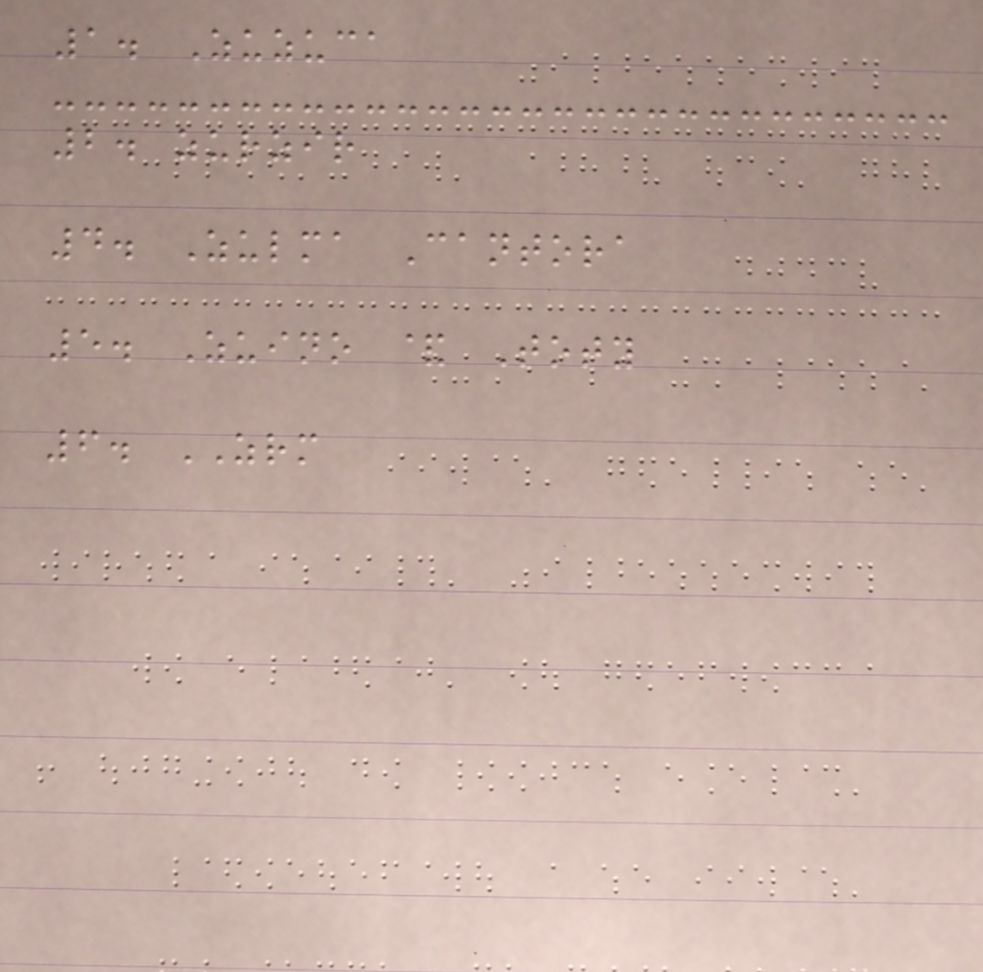1. Zuzuca
2. zurzir
4. Zulma Cantora
5. Zuino & Toty
6. ZRM
